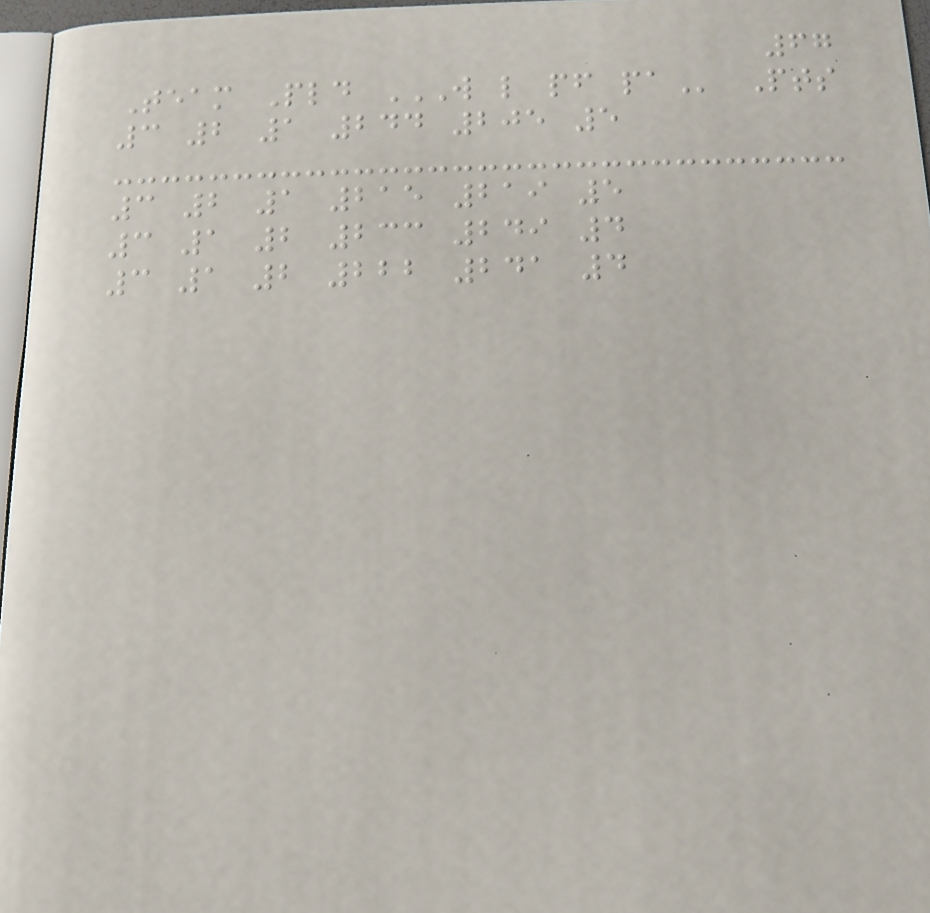67
Team Pld W L PF PA Pts
3 2 1 244 205 5
3 2 1 215 219 5
3 1 2 233 249 4
3 1 2 222 241 4
